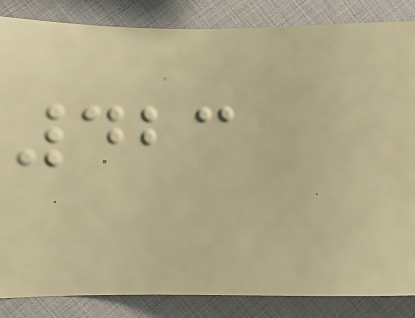423
